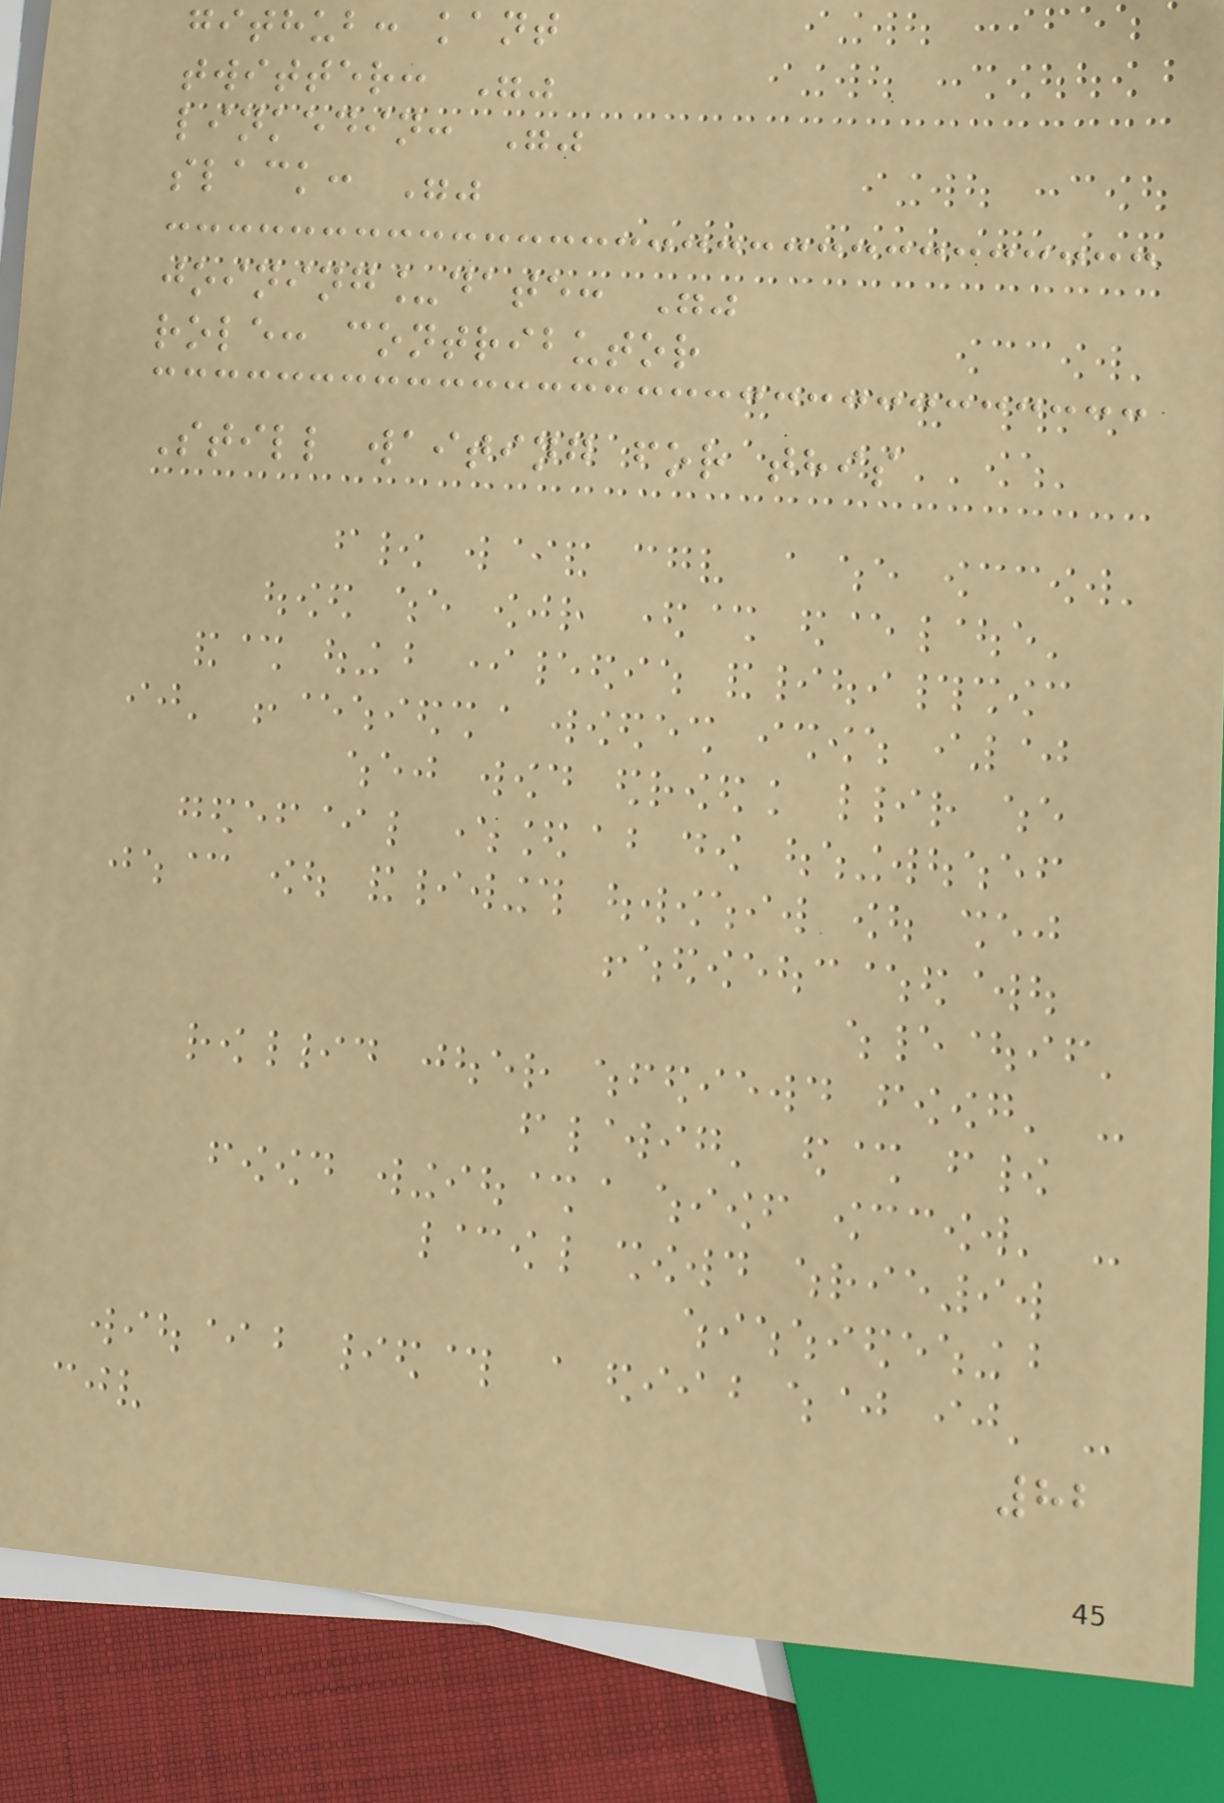github: kant
twitter: ""
linkedin: ""
slack: ""
joining_date: ""
role: contributor
Still waiting for this
82
